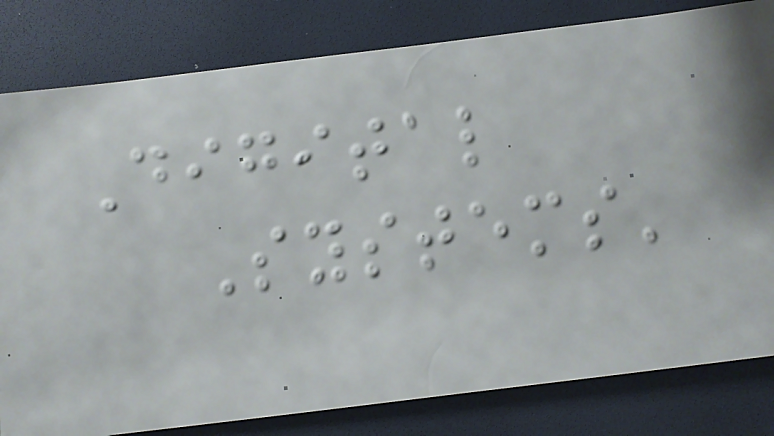Digital
Systems'
